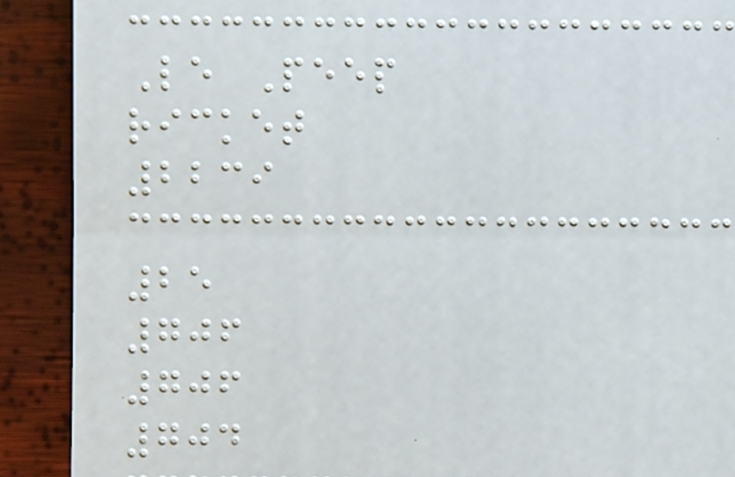Le Peep
ricket
2239
25
706
706
704
